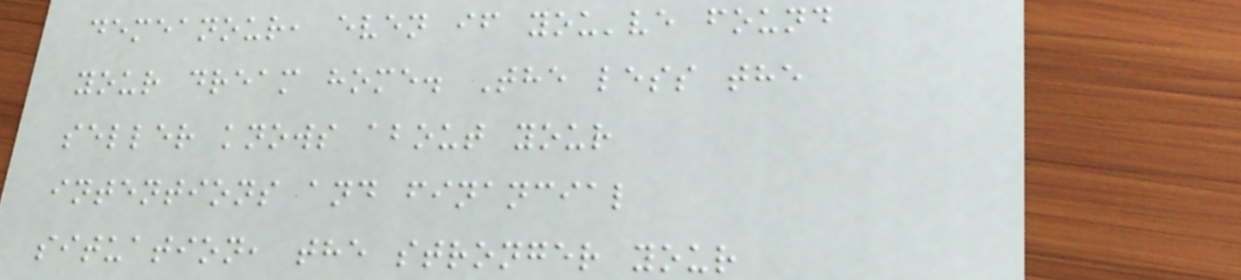demeanour, even if you've found
your dream home. The less the
seller knows about your
intentions and financial
situation, the stronger your
